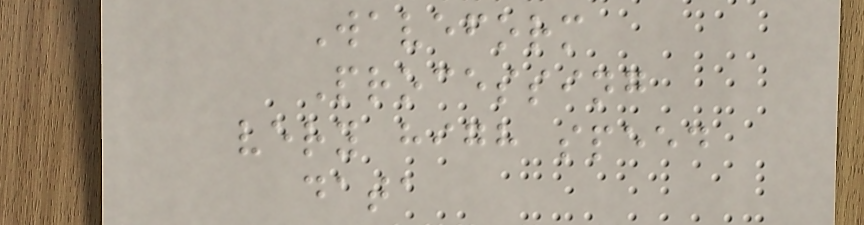Waveform
Processing
very high speed
data
